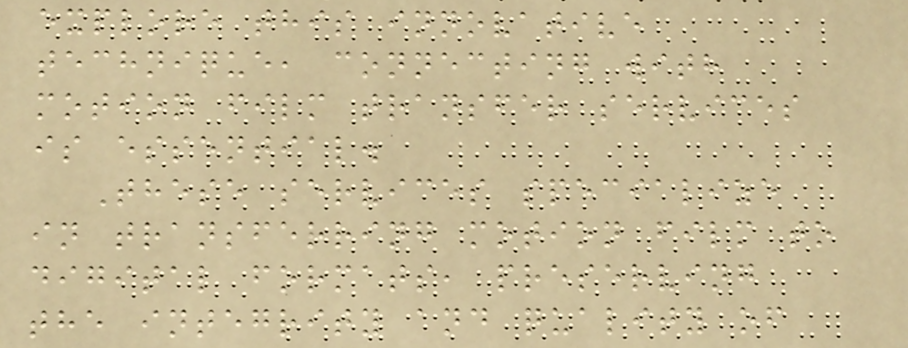explore this innovative
technique, connecting with
motion film transfer services
is essential.
These services specialize
in transferring motion film to
digital formats, preserving
the integrity and quality of
